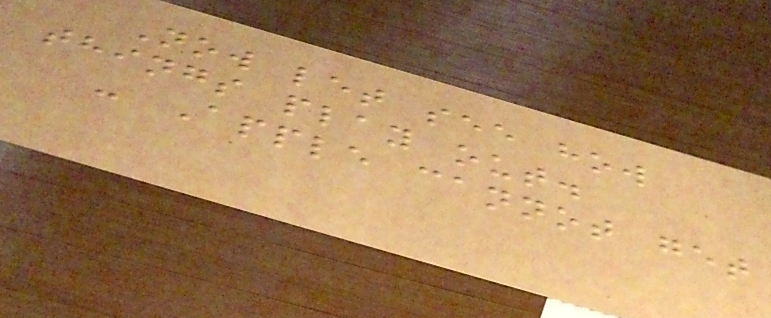Now let see how
things play out.
- Apple cannot get
